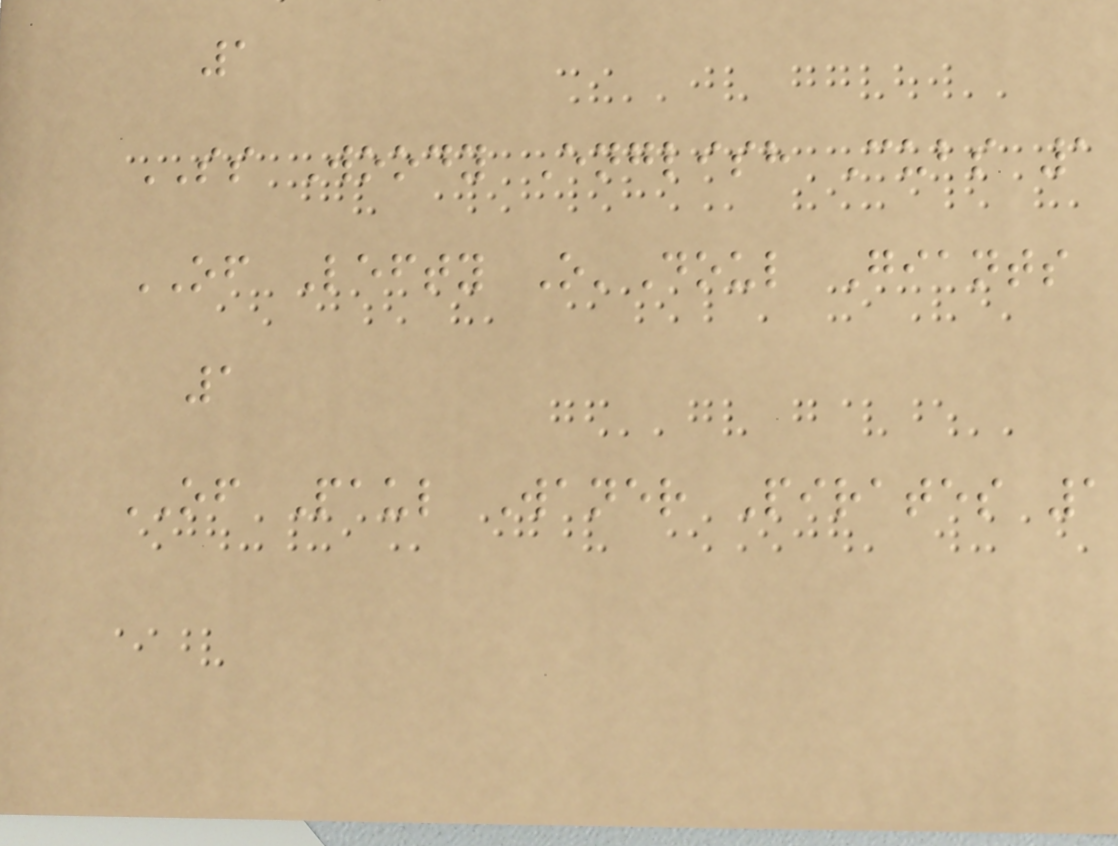1
SS Woody English Cubs 1
OF Lefty O'Doul Giants
1
OF Paul Waner Pirates 1
